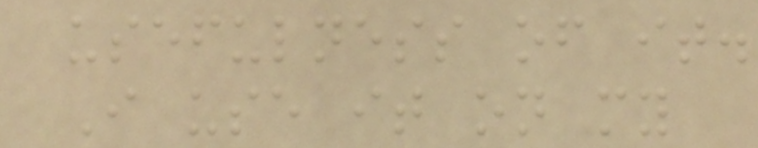usefulness of it.
I use it on my
